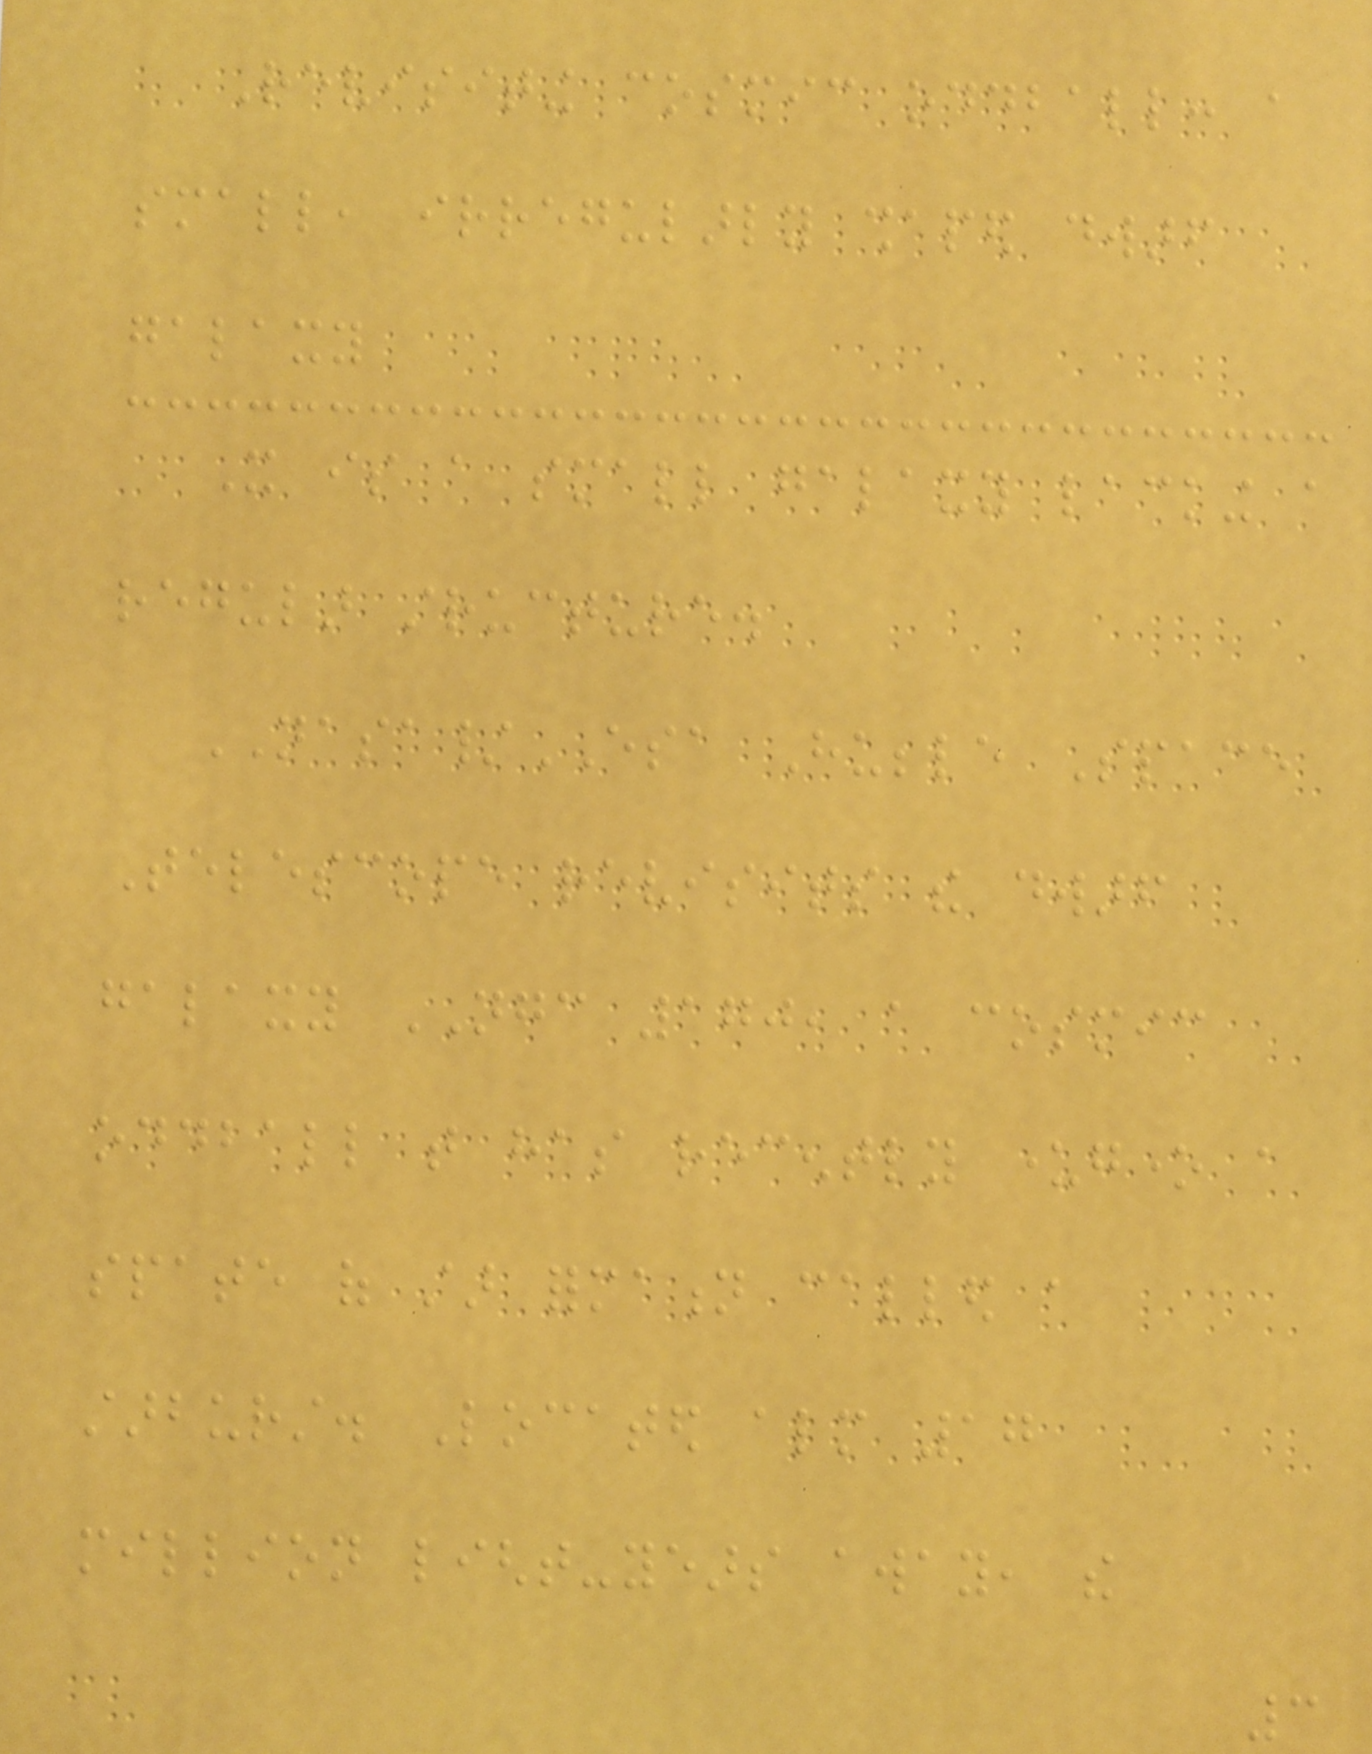Revisiting cosmic oddball: a
small, irregularly shaped dwarf
galaxy
It is a small galaxy lacking a
regular structure.
NASA/ESA Hubble Space
Telescope revisits the dwarf
galaxy NGC 170, a cosmic
oddball that has recently undergone a
spate of star formation called a
starburst. Located almost 17
million light-years away, the
3
